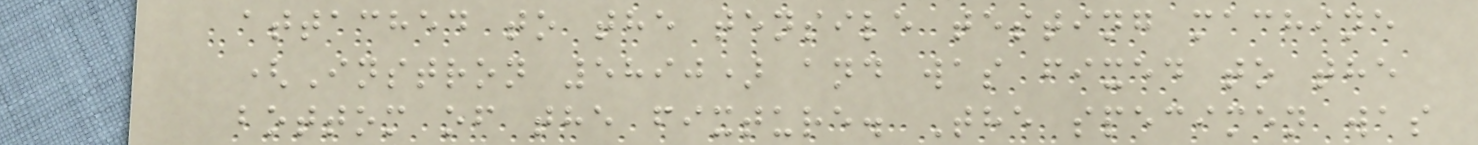attached to the tensile testing machine
(Instron 5890) and was fixed to the
bottom of the fixture. The specimen was
